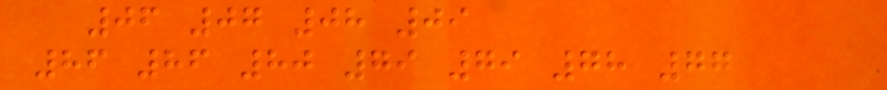06 07 08 09
86 86 80 79 79 78 77
